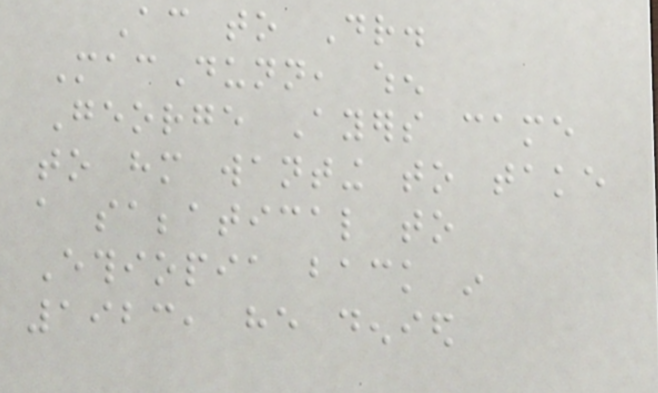According to Dr.
MacDunn, when
George Ayers came
to him wanting to take
a sabbatical to
Ethiopia back in
1923, he denied
